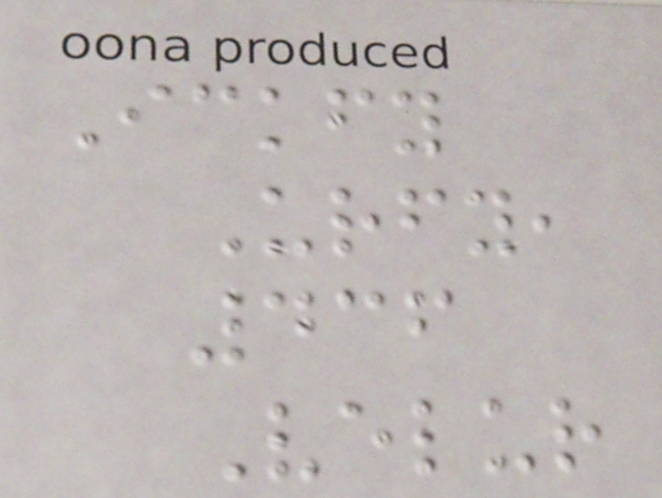Ickfy
Urfy,
436
Velur
